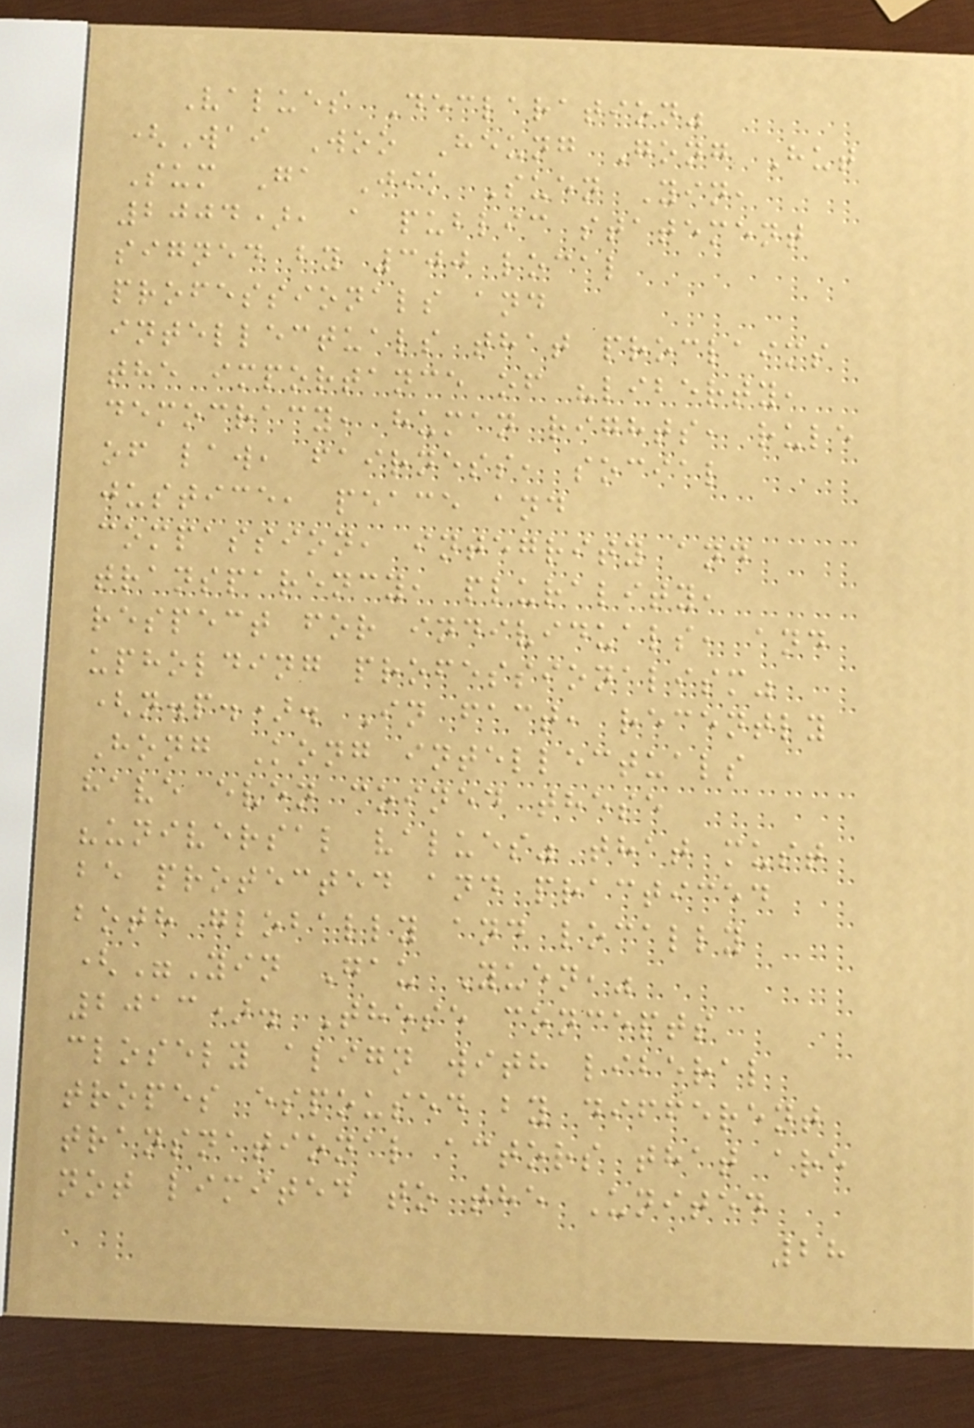Values Declaration"
(Wai Woo Heung Gong Hut
Sum Ga Jik Suen Yin,
2004), a public statement
signed by 300 local
professionals and
intellectuals that proclaims
the importance of "liberty,
democracy, human rights, rule
of law, fairness, social
justice, peace and
compassion, integrity and
transparency, plurality,
respect for individuals, and
upholding professionalism"
(n.p.). In fact, recently
Hong Kong intellectuals
have even coined these
"universal values" that must
be protected and practiced
both globally and locally
("Yin Gau Yuen,"
2013). These concepts
closely align with liberal
tropes espoused by different
transnational actors that are
not limited to the United
28
